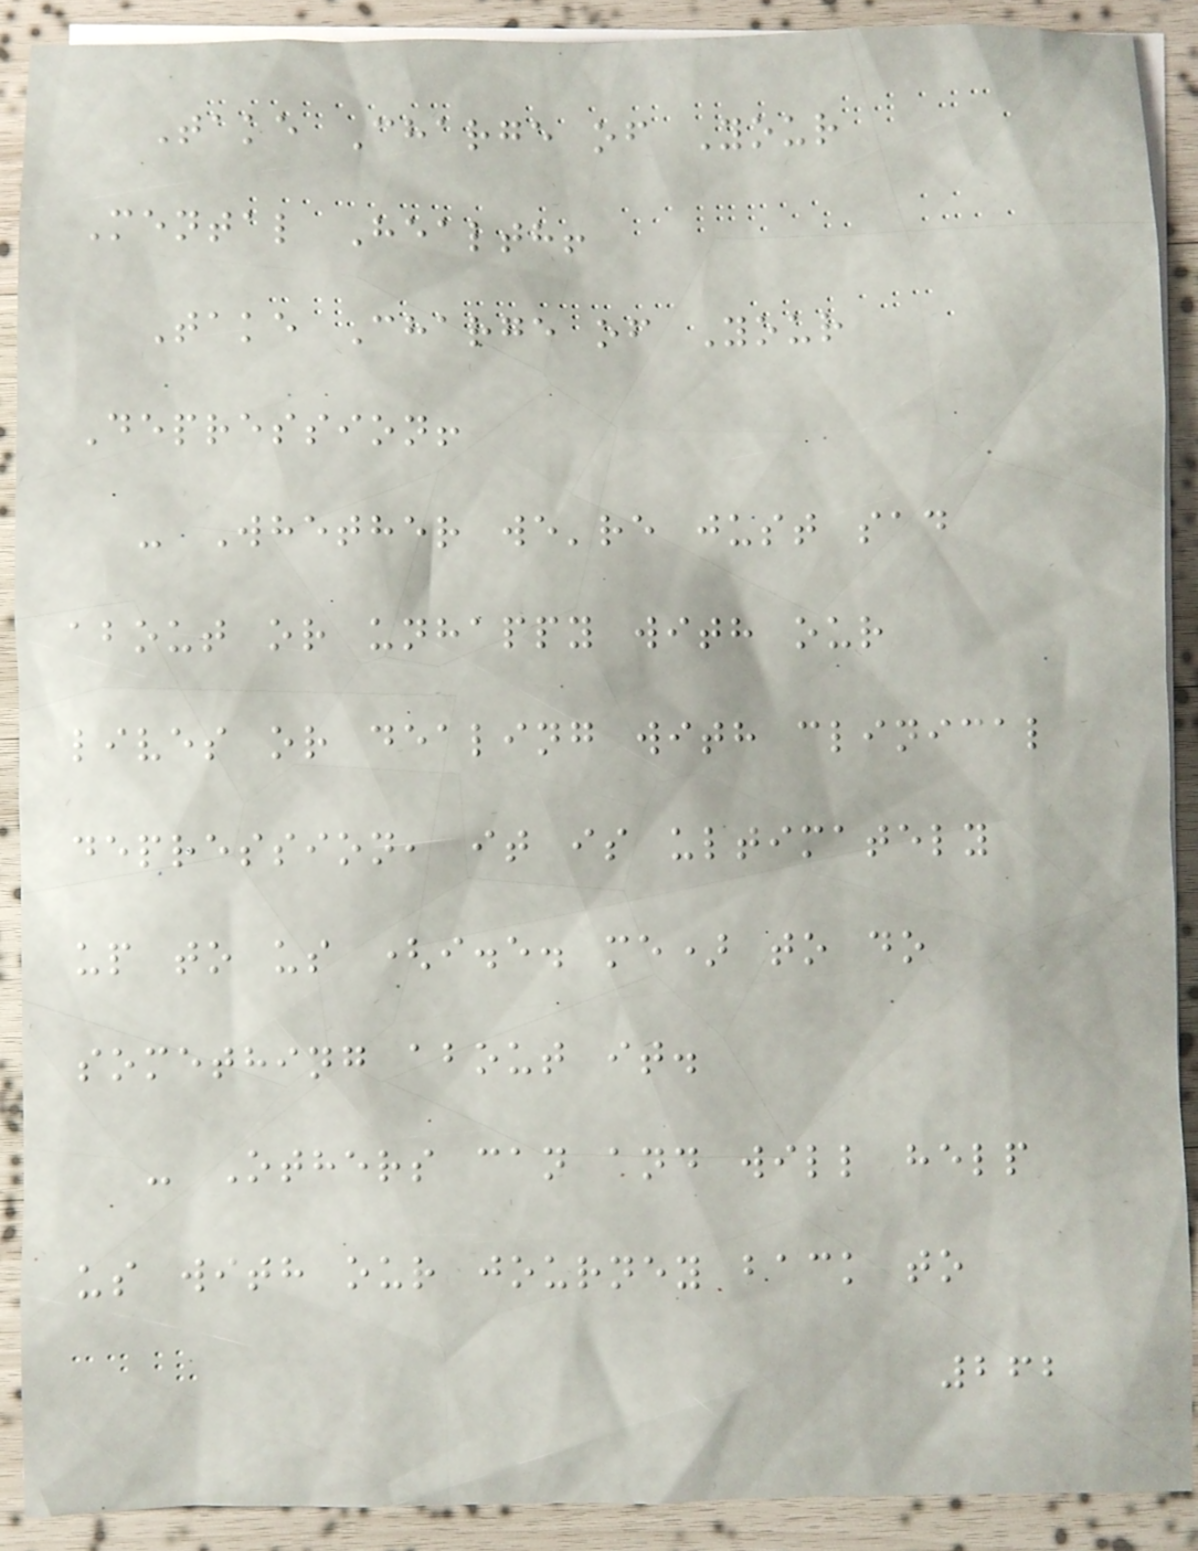Take Charge of Your
Mental Health!
Take Charge of Your
Depression!
- Whether we're just sad
about or unhappy with our
lives or dealing with clinical
depression, it is ultimately
up to us (i.e. me) to do
something about it.
- Others can and will help
us with our journey back to
262
